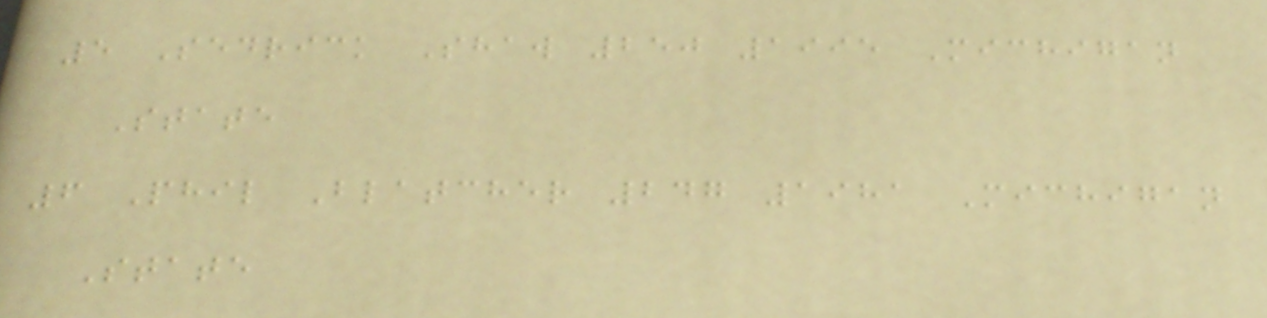5 Sedrick Shaw 250 1995 Michigan
State
6 Phil Blatcher 247 1981 Michigan
State
